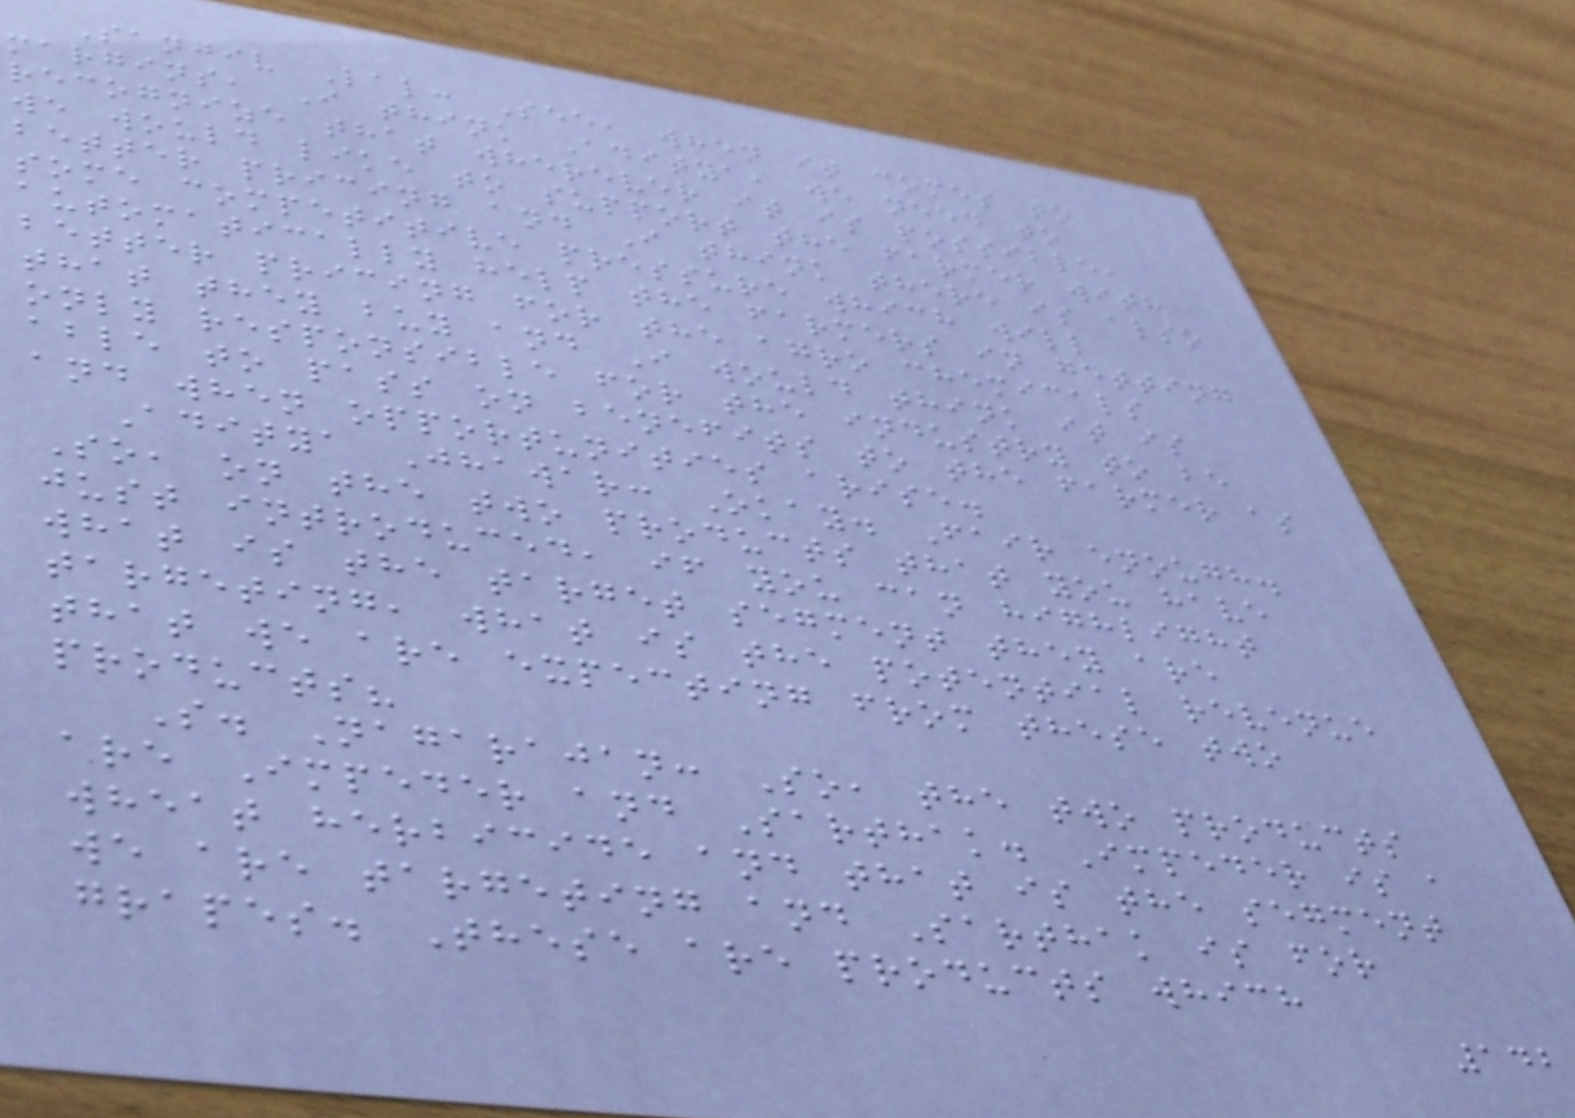Sanjiv Lal: See, when it comes to
margins, I think Aditya, we need to
recognize that wherever it is possible,
we would like to support the farmer with
better pricing and I think there is also
some competitive pressure which will
automatically help the farmers in getting
better pricing for the agro chemicals
that they buy and I would think it is
only responsible for the industry to be
able to pass on benefits to the farmer as
and when opportunities arise.
Aditya Jhawar: Okay. Fair enough.
So, on the two products that you have
just introduced, if you can highlight
what is the target segment they are
targeting, what is the potential revenue
that we are expecting from these two
products?
S. Nagarajan: So, the two products
are Impeder and Sarthak. Impeder is a
wheat herbicide and that is the segment
we are targeting and Sarthak is for
grapes. These are products which
142
